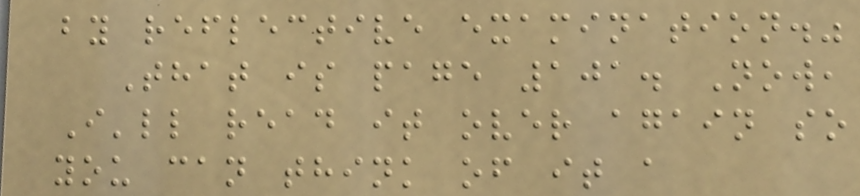by reflective examination."
That is page 101. Now,
I'll read it over again so
you can think of it a
